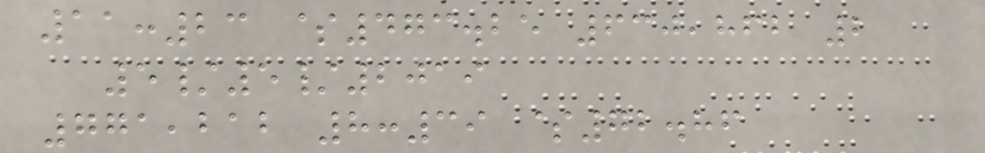11:23 $473.25 630,862 2
5/5/2019
771,212 8:39 $72.86
